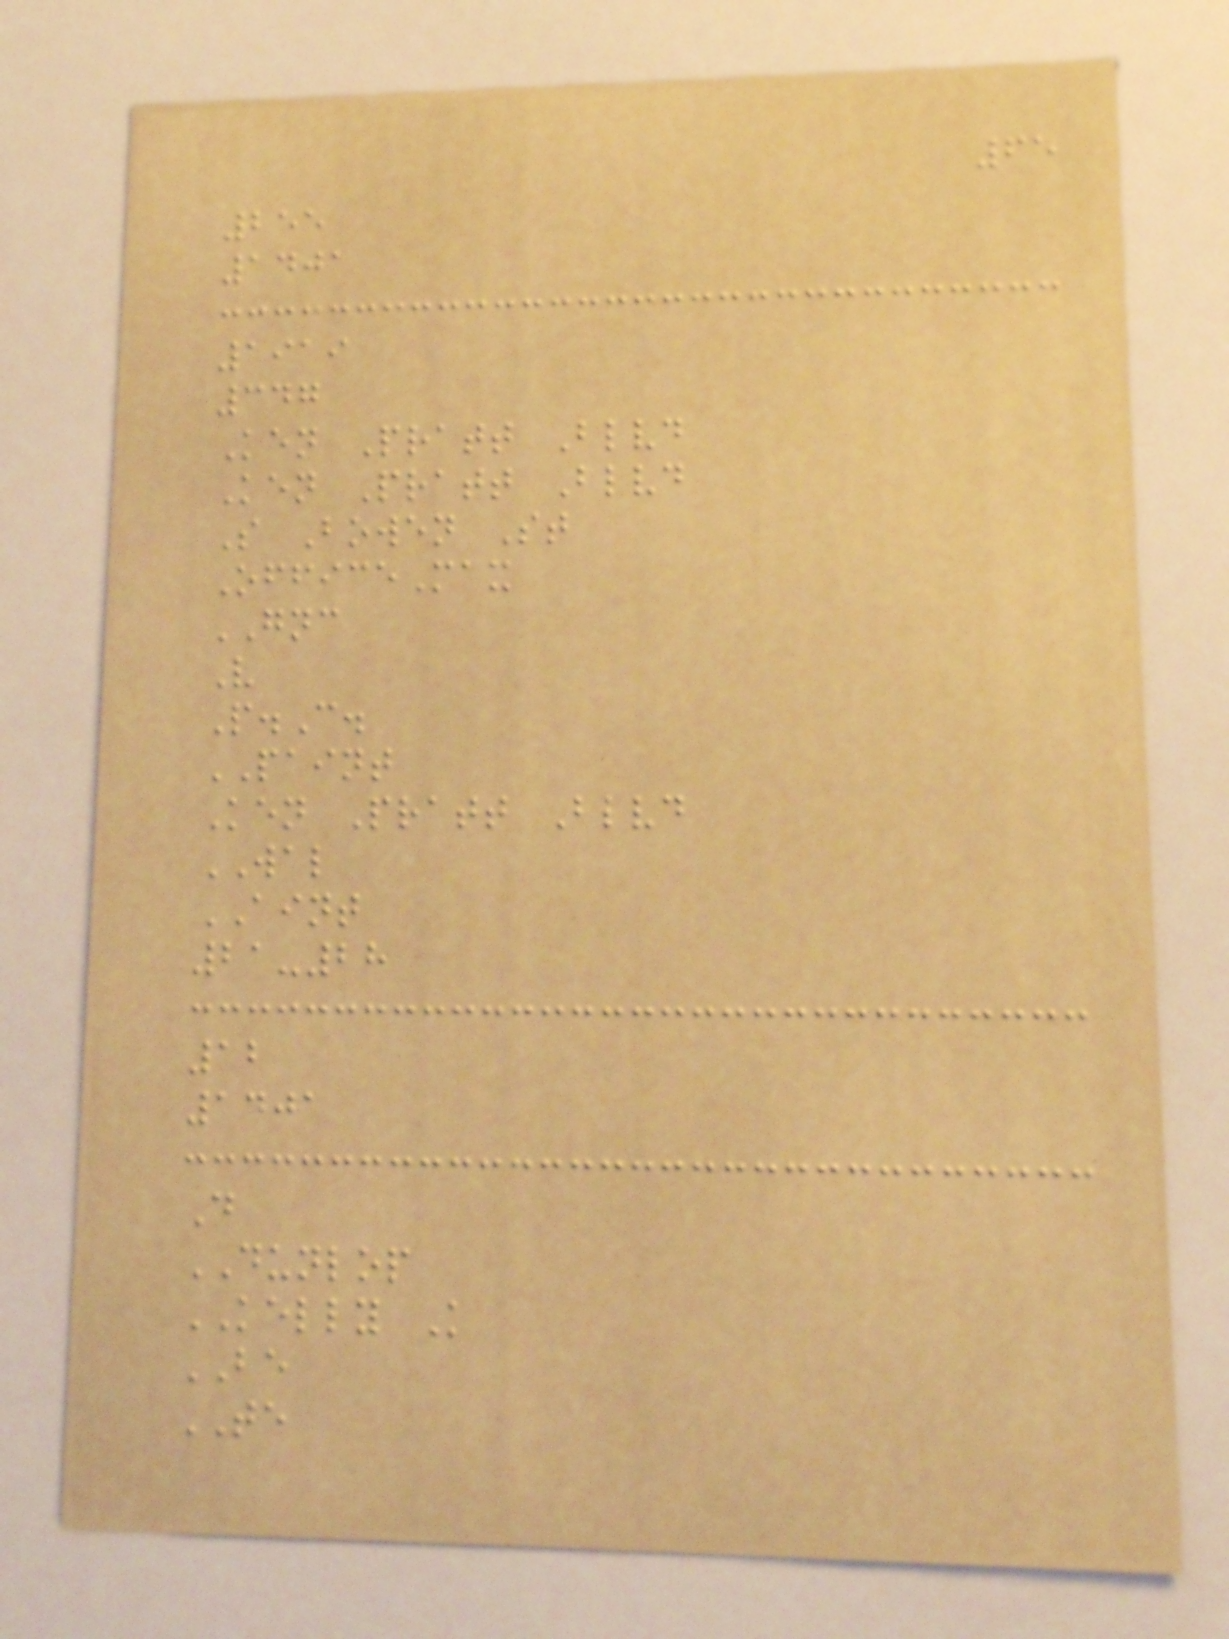65
255
1401
1919
347
Ken Pratt Blvd
Ken Pratt Blvd
S Bowen St
OfficeMax
GNC
V
P.C.
PAINT
Ken Pratt Blvd
WAL
AINT
21-28
12
1401
D
DUNLOP
KELLY K
BE
TE
